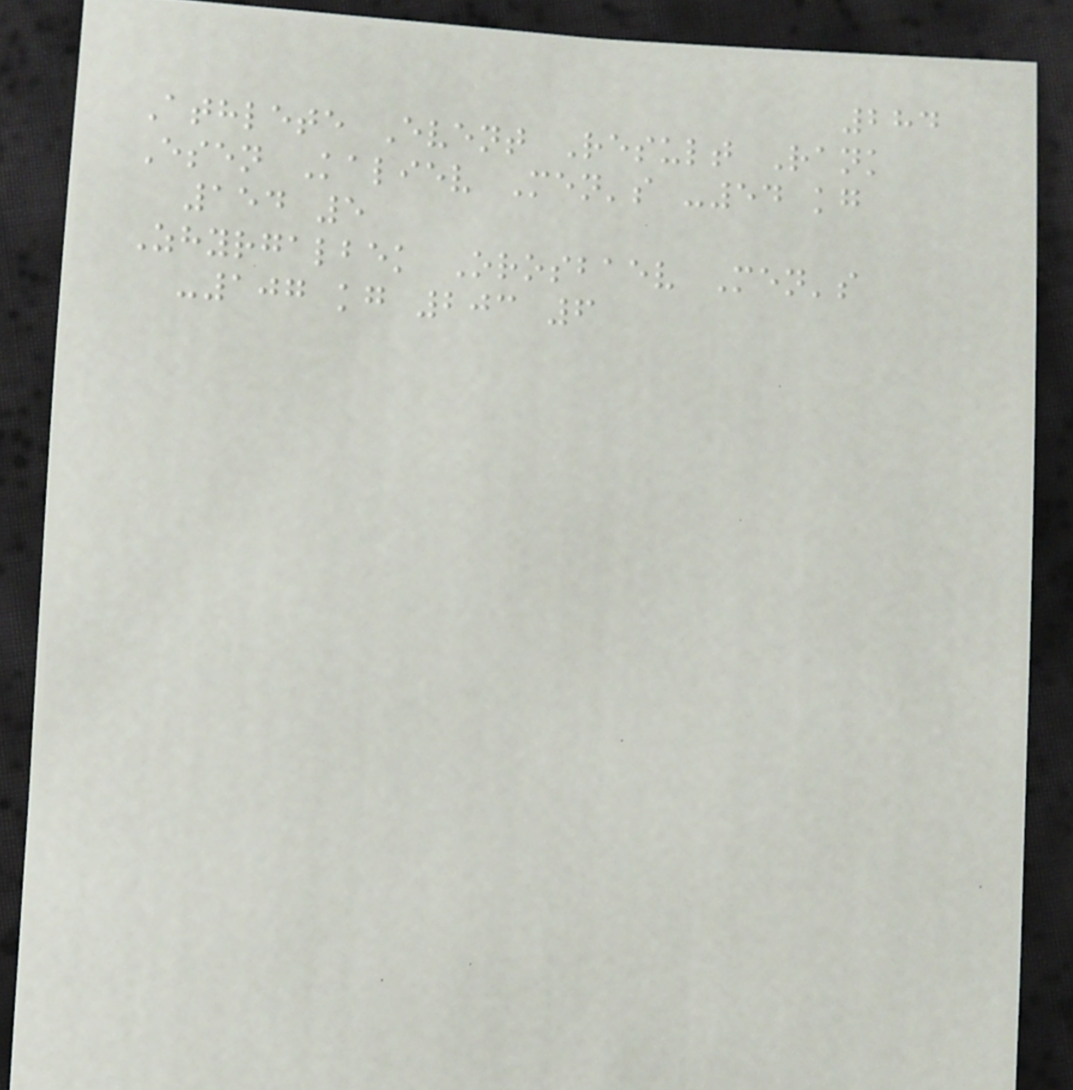284
Athlete Event Result Rank
Esen Kaliev Men's -54 kg
154 5
Zhyrgalbek Orosbaev Men's
-107 kg 203 6
